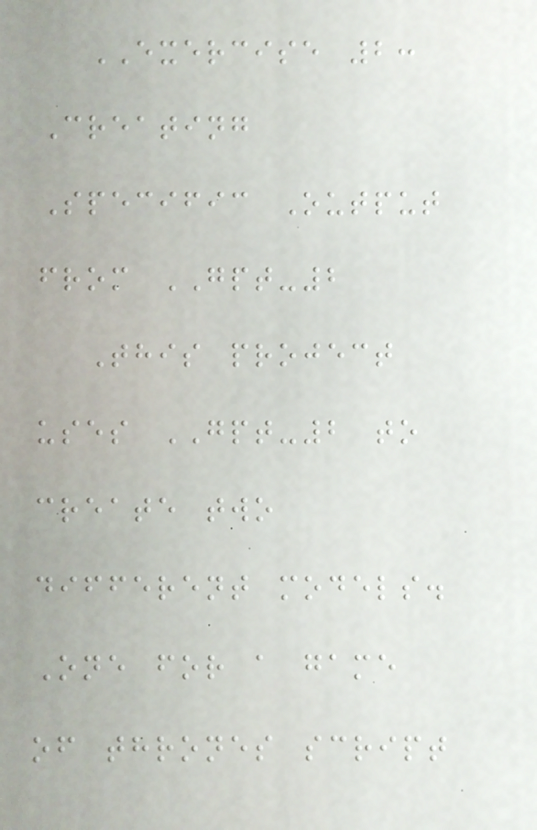EXERCISE 2:
Creating
Specific Output
from GPT-2
This project
uses GPT-2 to
create two
different models.
One for a game
of thrones script
